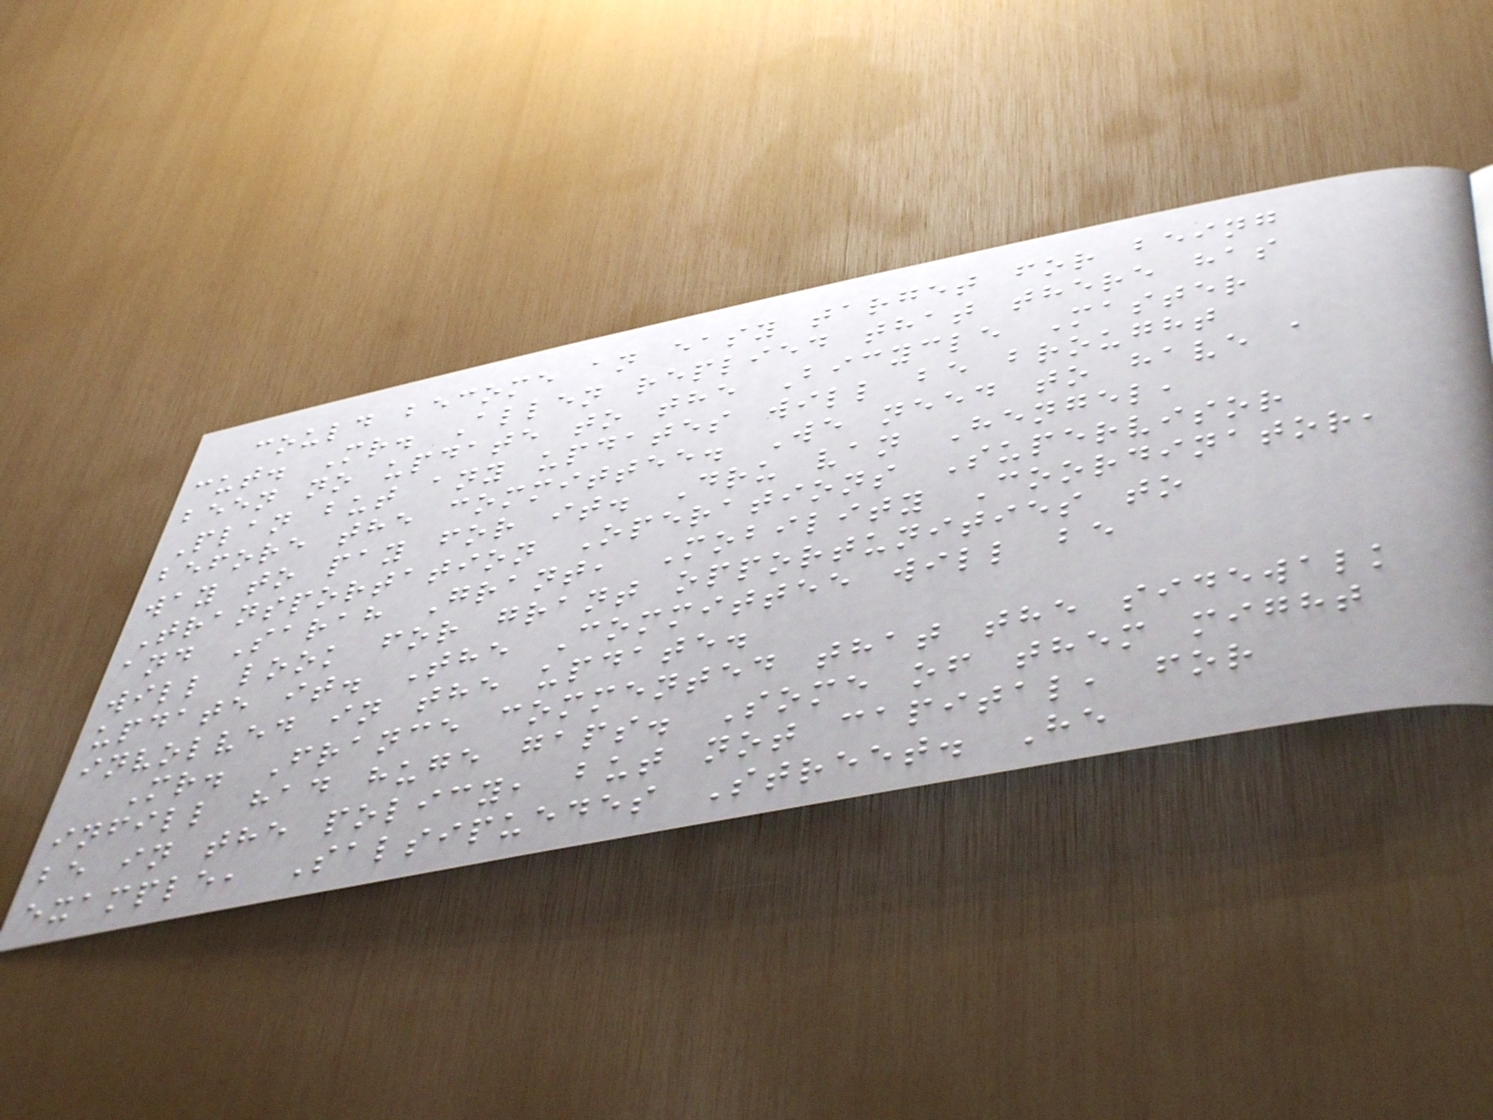could become an easy target for being
cut. Mr. Allen replied that there has
been no update to the Bicycle Master
Plan but any updates will be brought
before the committee. We need to have a
way to pay for it. Dru van Hengel,
Transportation Operations Supervisor
and Sarah Grant, Mobility Coordinator,
will look for grant opportunities to
update it. The Committee will be
involved in the update.
Mr. France commented that the sidewalk
infill had huge gaps. Some of them might
be in the policy, but not capital, for
example, Salsipuedes Street. He
